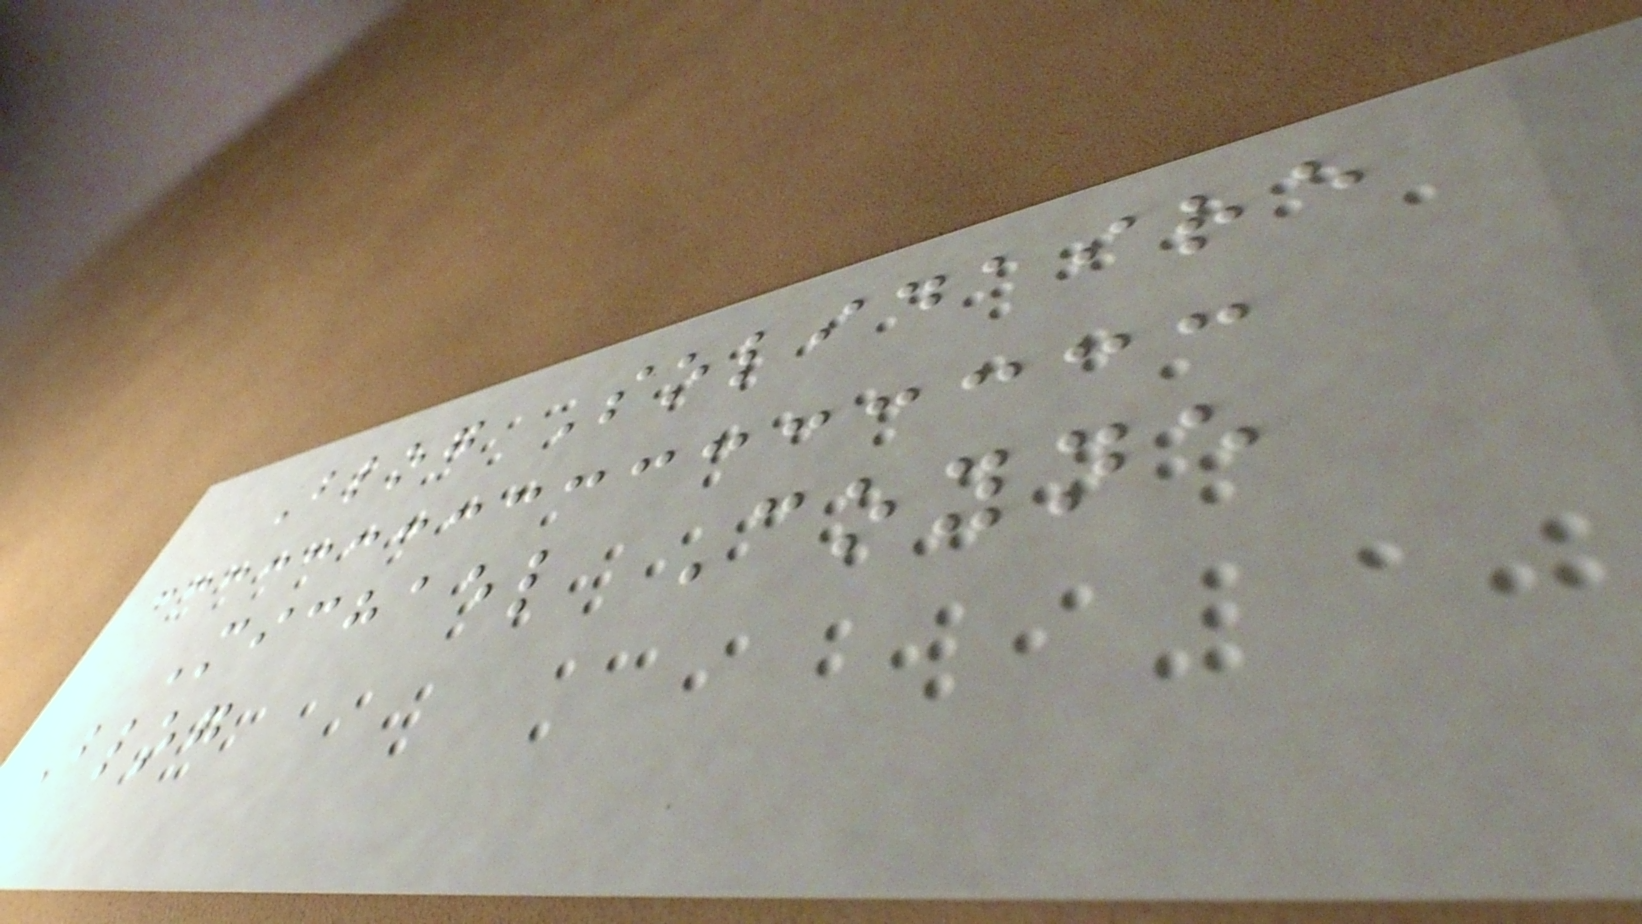Blog Solidaire
Michael Coyne
Blog
